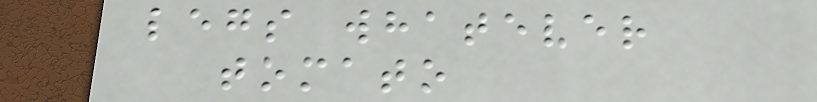legs whatever
tomato
